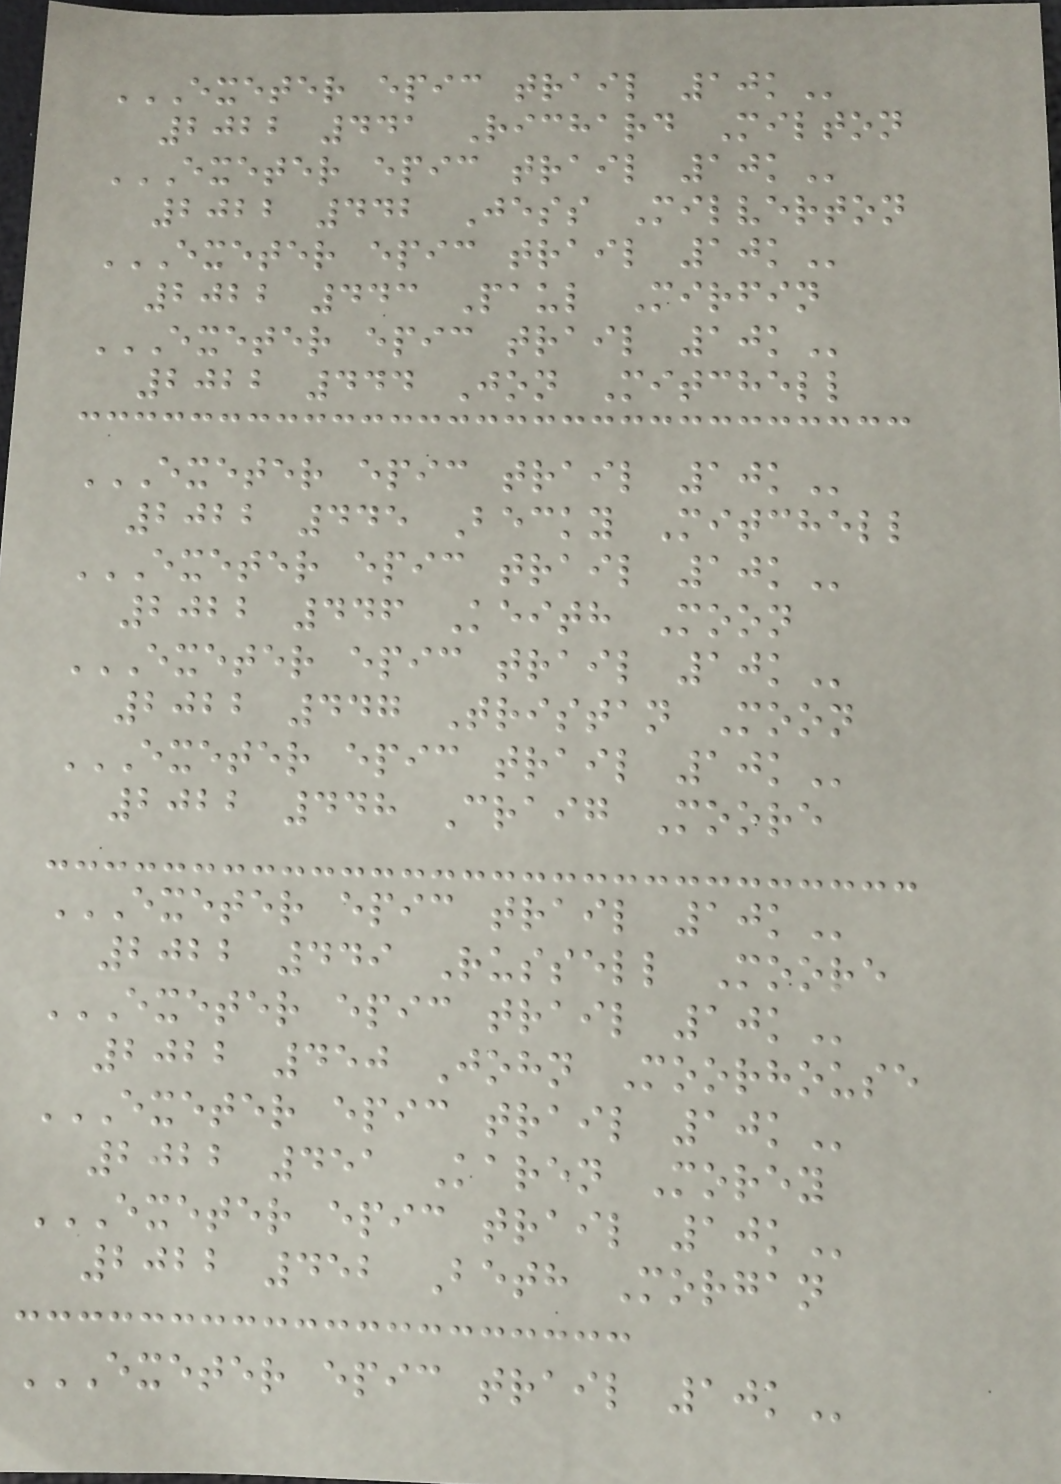EXETER EPIC TRAIL 10K
2022 441 Richard Milton
EXETER EPIC TRAIL 10K
2022 442 Jess Milverton
EXETER EPIC TRAIL 10K
2022 443 Paul Mirfin
EXETER EPIC TRAIL 10K
2022 444 Jon Mitchell
EXETER EPIC TRAIL 10K
2022 445 Becky Mitchell
EXETER EPIC TRAIL 10K
2022 446 Keith Moon
EXETER EPIC TRAIL 10K
2022 447 Tristan Moon
EXETER EPIC TRAIL 10K
2022 448 Craig Moore
EXETER EPIC TRAIL 10K
2022 449 Russell Moore
EXETER EPIC TRAIL 10K
2022 450 John Moorhouse
EXETER EPIC TRAIL 10K
2022 451 Karen Morey
EXETER EPIC TRAIL 10K
2022 452 Beth Morgan
EXETER EPIC TRAIL 10K
